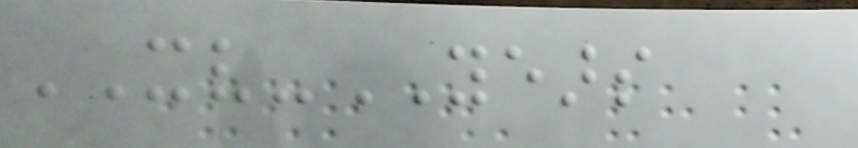XV-YEARS
